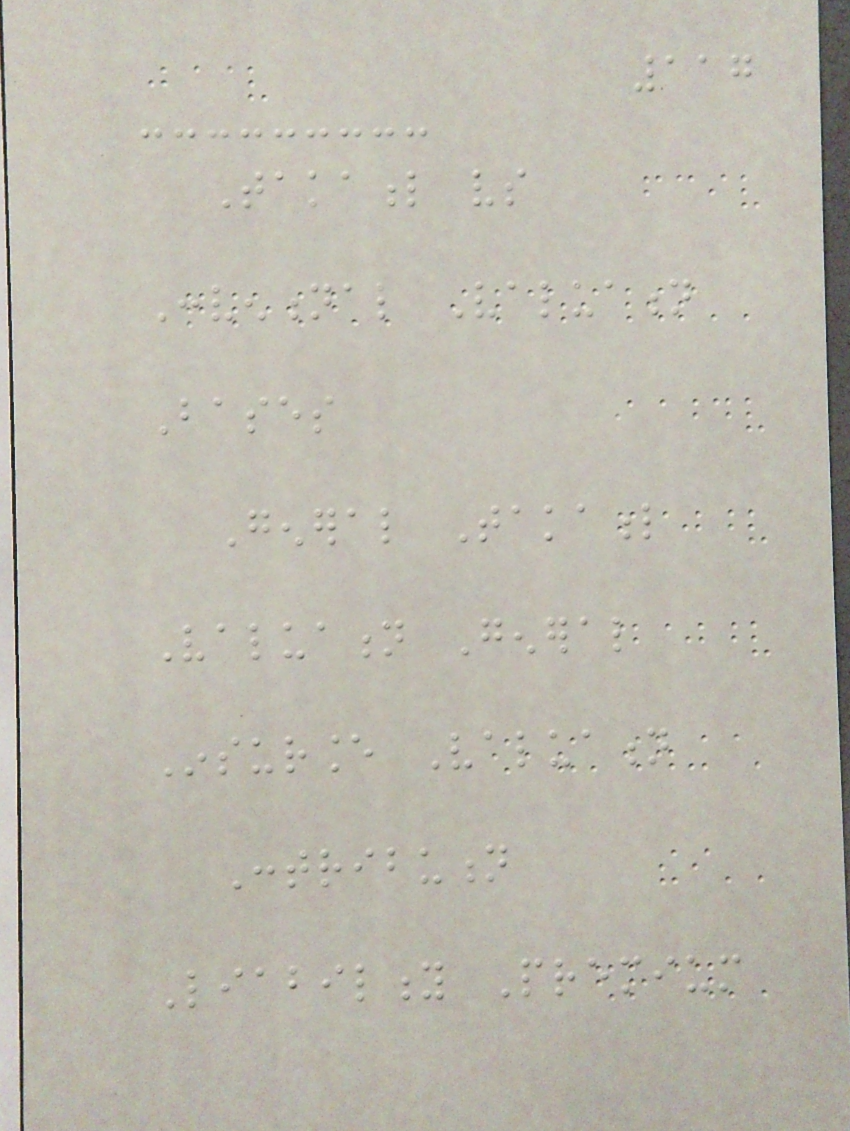117
Takaful vs
Conventional Valuation
Bases
General Takaful
Valuation General
Insurance Valuation
Contribution
Liability Premium
